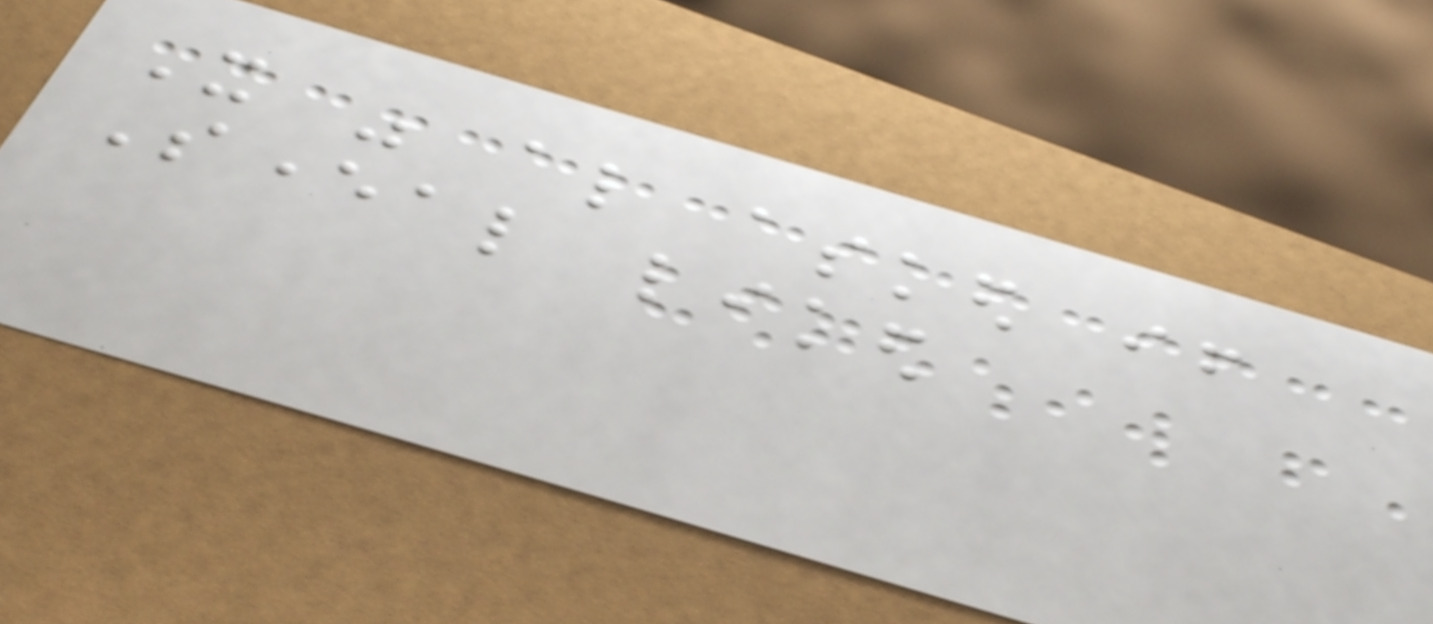It was also asked if
Several liked
